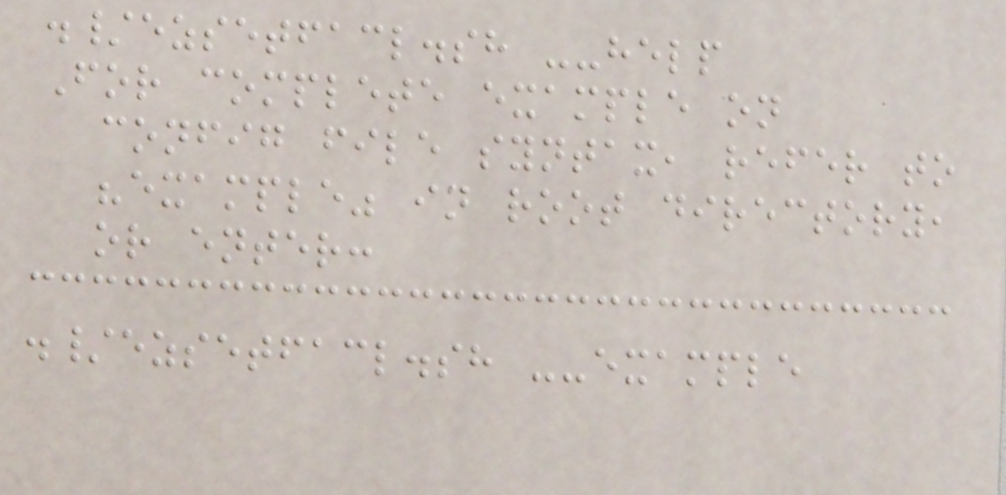./ezsetfacl.sh --help
For complete example on
config file syntax, refer to
"example" in root directory,
or enter:
./ezsetfacl.sh --example
